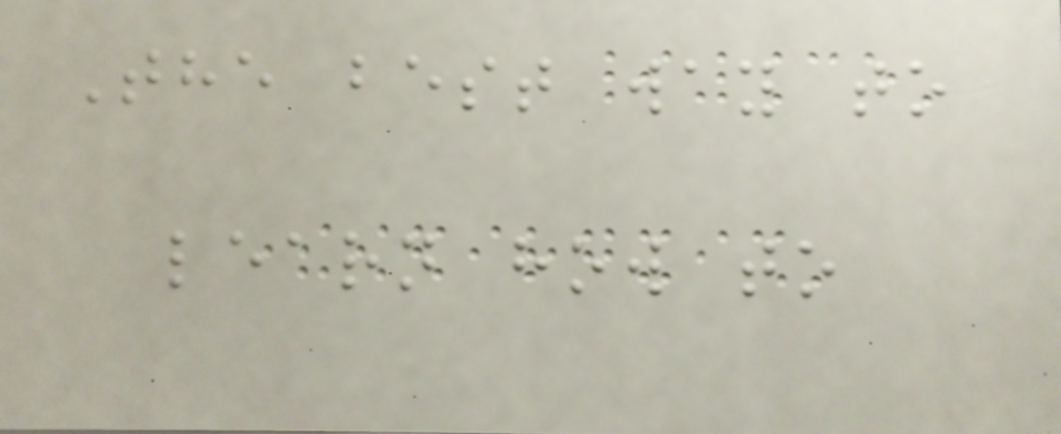The best way to
learn how to
